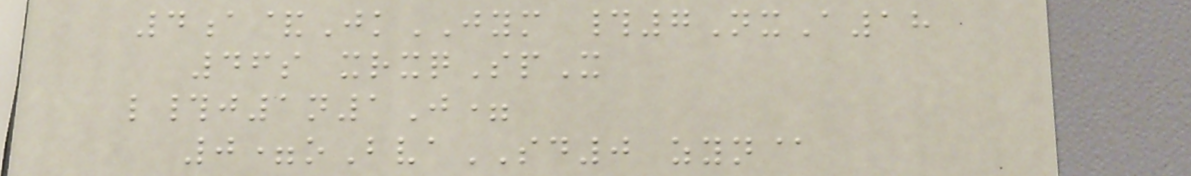4a&JkJYM #7NxA18
46s xrxqSpX
l#j1n1J=
0=oBvaSD0 zyn@
